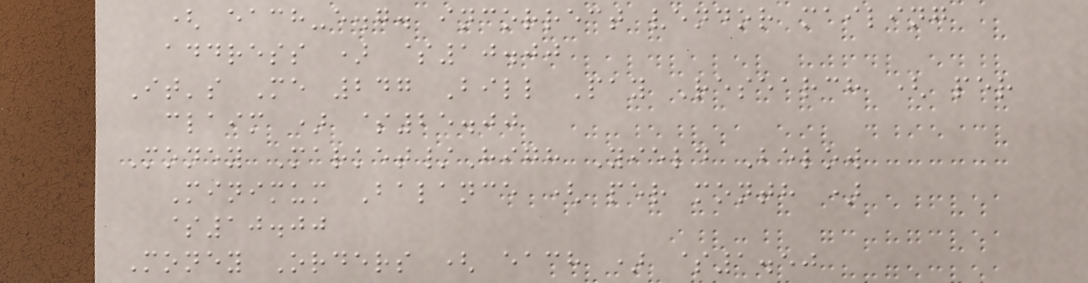( each-e.g. incorrect vendor mailing
address ) $10.00
It's Me 247 Bill Pay Research ( per
claim ) $25.00
Money Market/High Yield Below
Minimum Balance ( per month )
$10.00
Money Orders ( each ) $1.50
